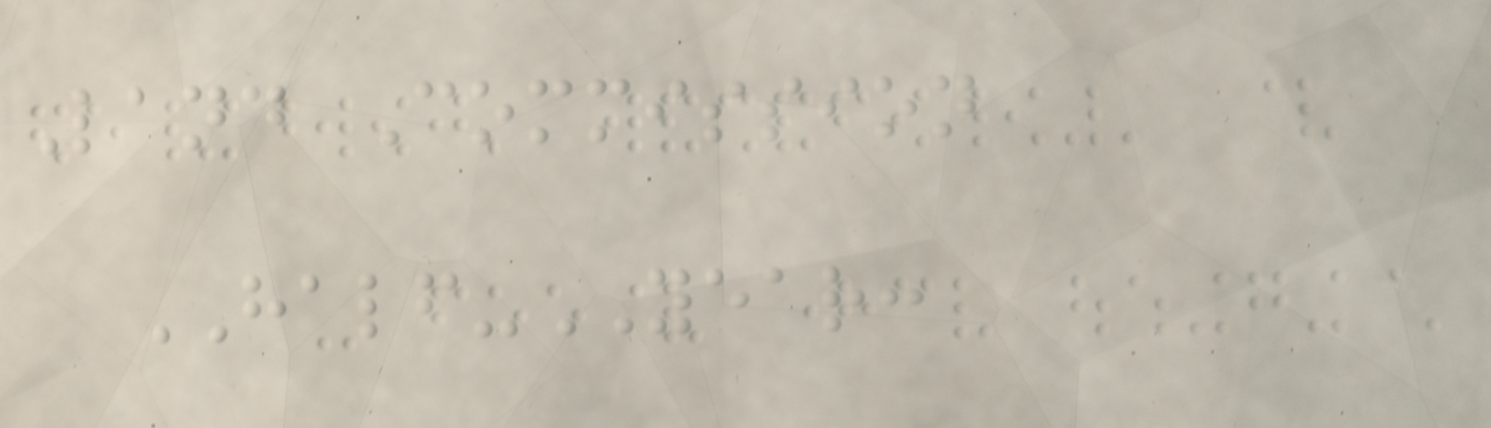Land Commission
HALF-YEAR:
